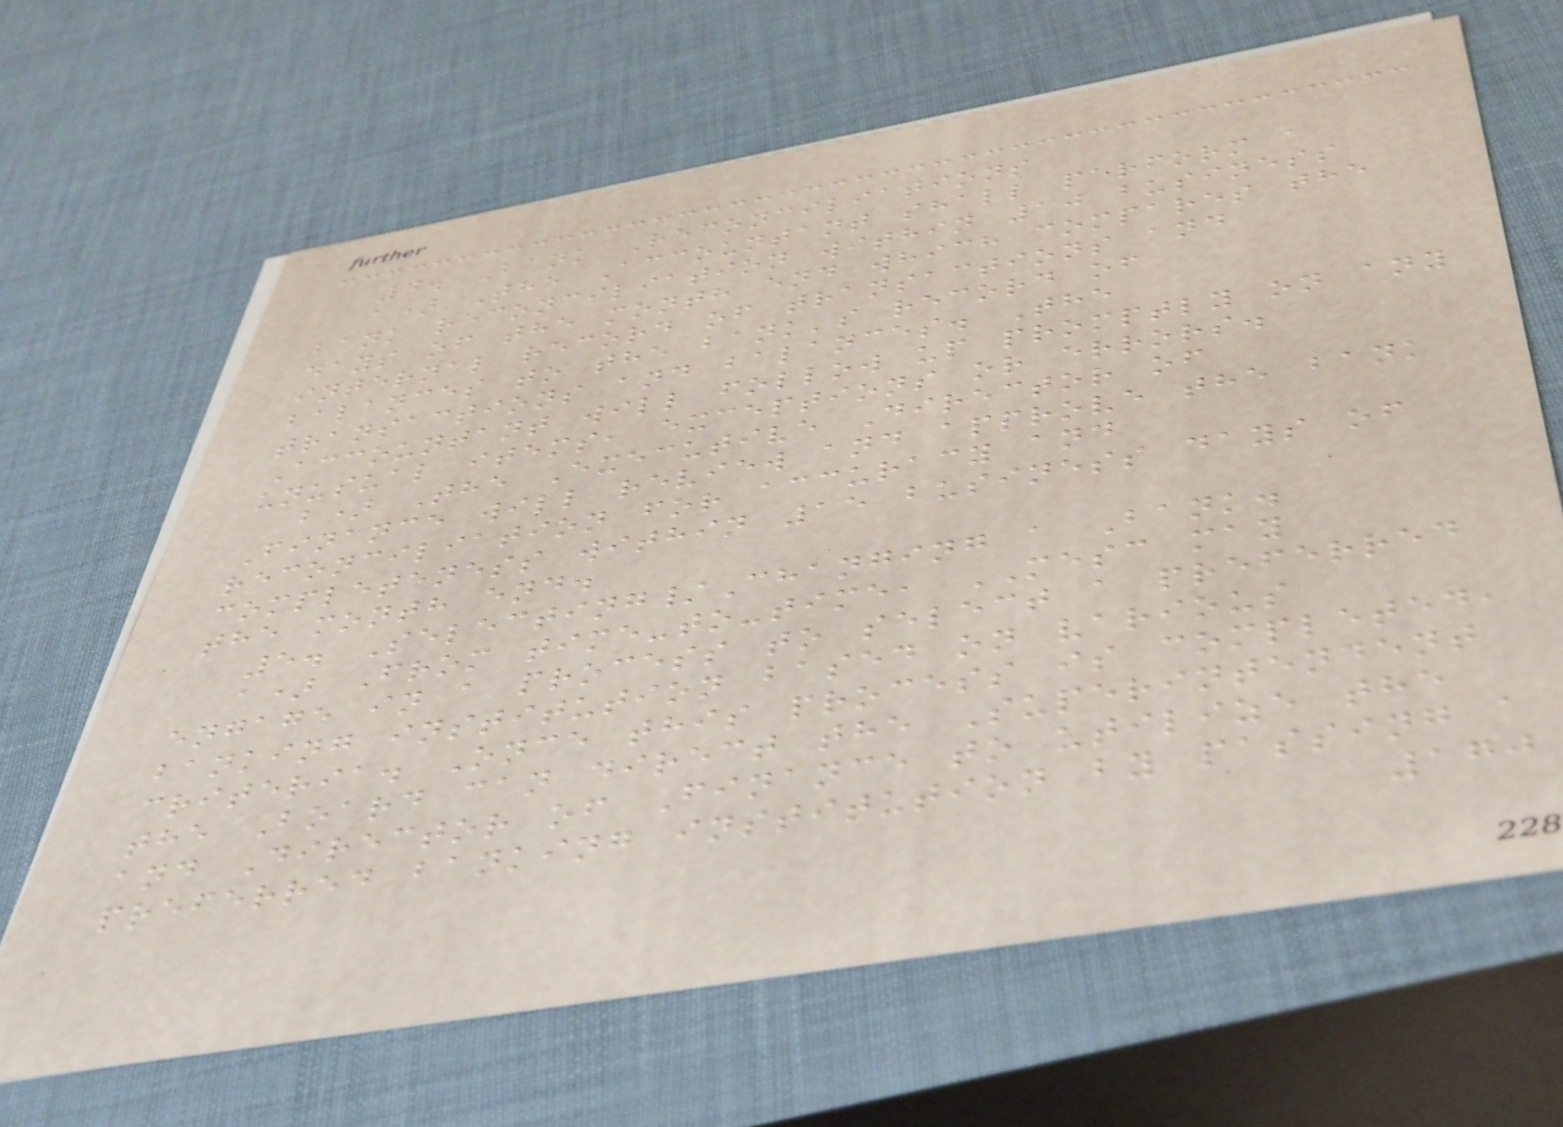4. Bank Reconciliations
a) The Accountant shall perform a
bank reconciliation within 10 business
days of the month end which compares the
internal record of transactions and
balances to the bank's record of
transactions and balances. The
Accountant will follow up promptly on any
unusual items, exceptions or errors.
b) The Executive Director of
Finance will review and approve the bank
reconciliation for accuracy and
completeness within 15 business days of
the month end.
5. Selecting/Changing a Bank.
a) From time-to-time, MESC may
engage in a process to select a preferred
banking institution based on various
criteria. Once this process is completed,
the Board can direct the Superintendent
and Director of Finance to utilize the
preferred banking institution by passing a
170
